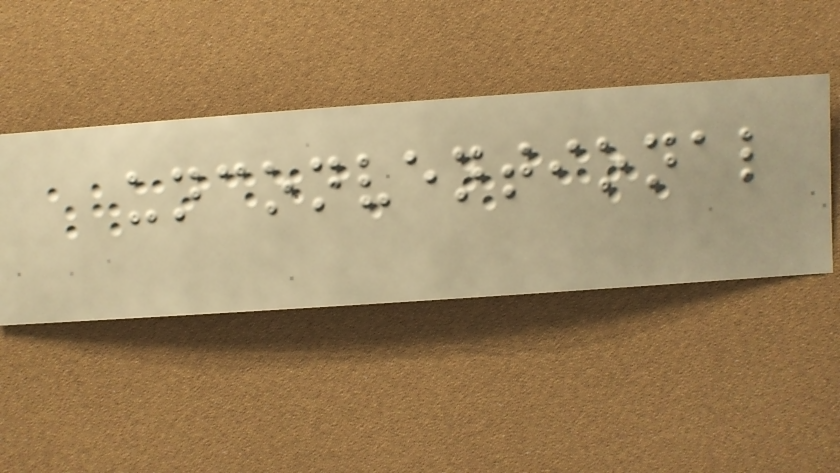unconventional
